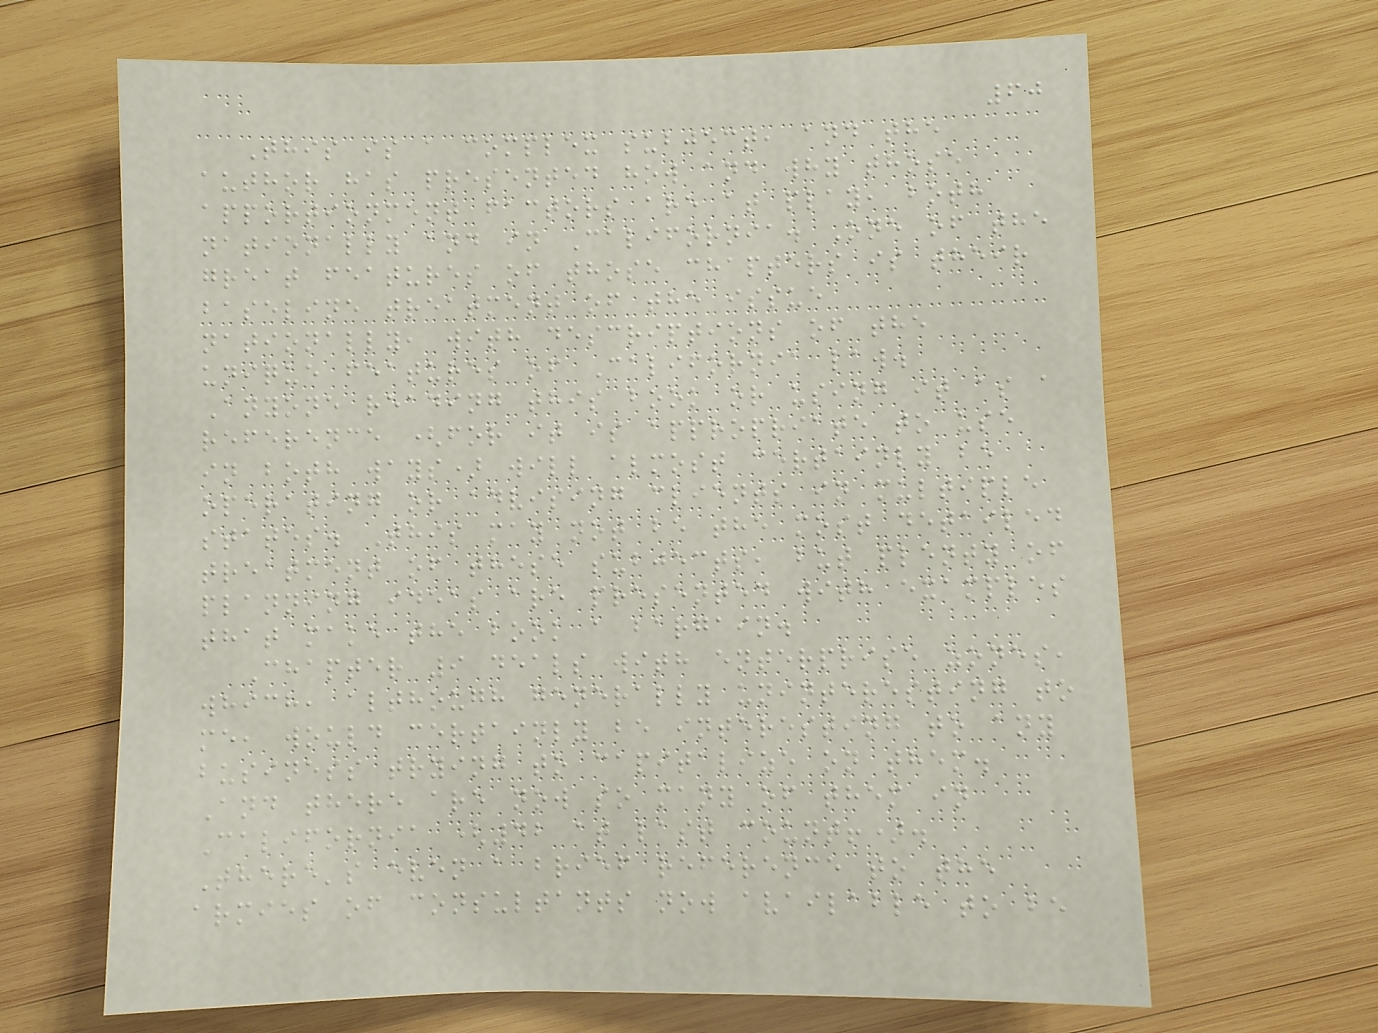60
This is a complex subject, and the
author has presented how and why those
apportionment factors are at play, both
nationally and in California. One of the
great features of those chapters is their
baseline treatment of the issue
nationally, with descriptions of the
unique features of California law.
Anyone reading this book or using it as a
reference (for it is appropriate to use
in both ways) will almost certainly be
operating or advising clients in multiple
states. This may not be the most detailed
treatment of these subjects, but plenty of
planning ideas are presented with examples
that make the book a bargain.
Chapter 9 deals with enterprise zones,
which, although generally uninteresting to
me, would certainly be interesting to any
business trying to capitalize on them.
And there are now so many of them in
California (42 at last count!).
There's even a brief reference to the
armies of consultants now available to be
